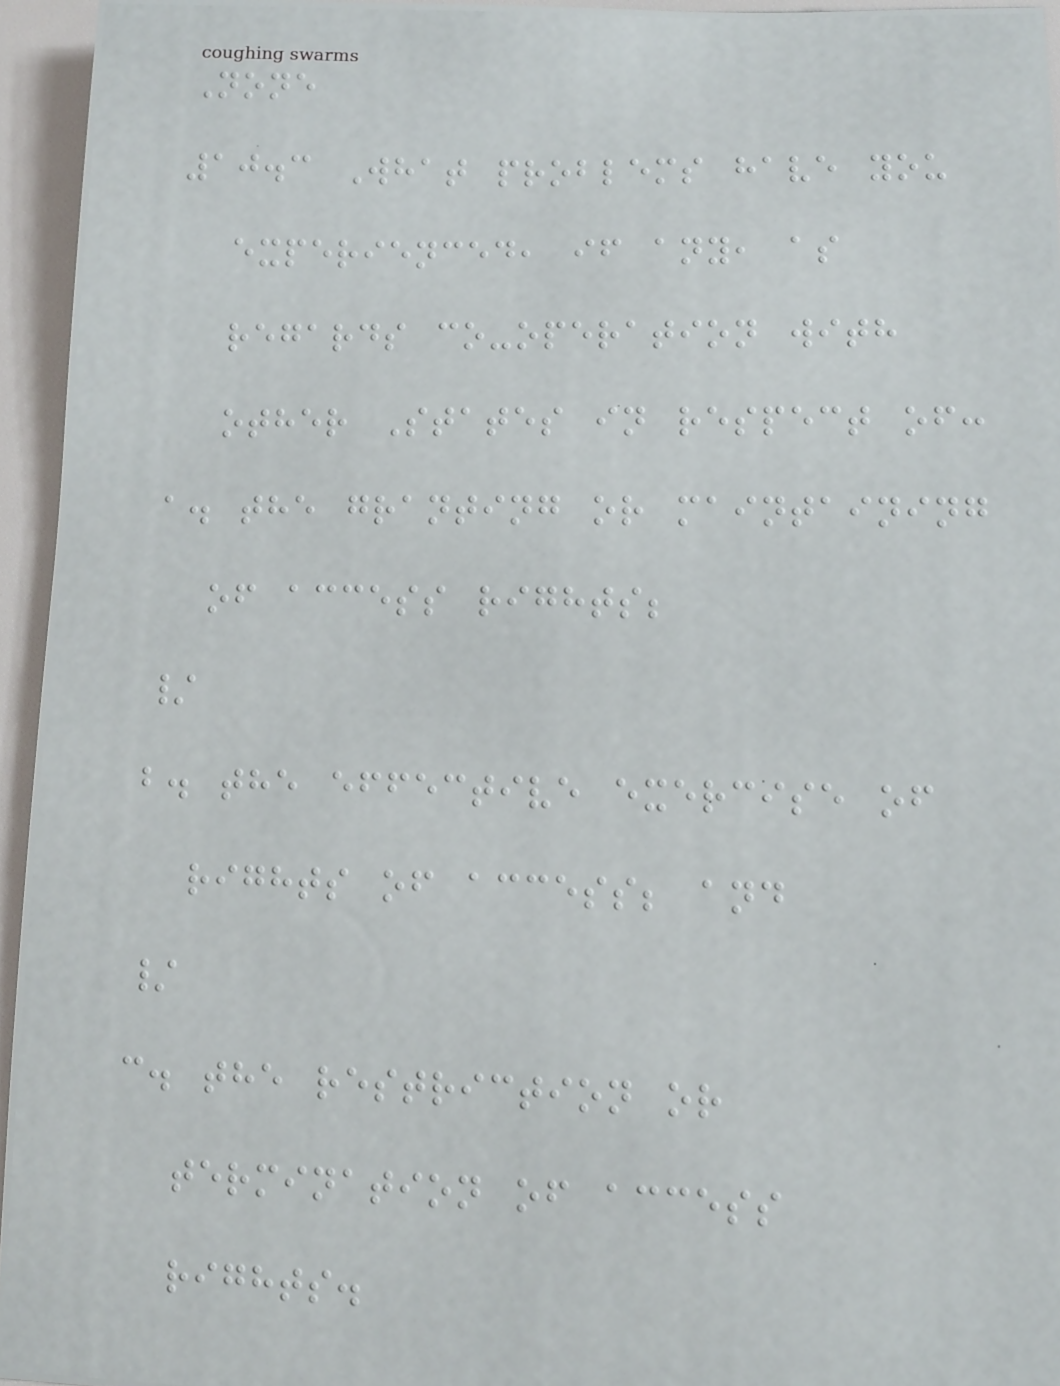None
10.3 What problems have you
experienced, if any, as
regards co-operation with
other States in respect of:
a. the granting or maintaining
of access rights;
/
b. the effective exercise of
rights of access; and
/
c. the restriction or
termination of access
rights.
